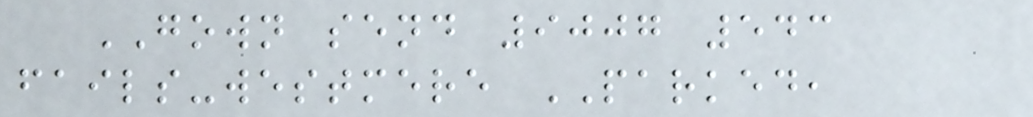GOWN send 9007 543
fails-westmere PARKED,
